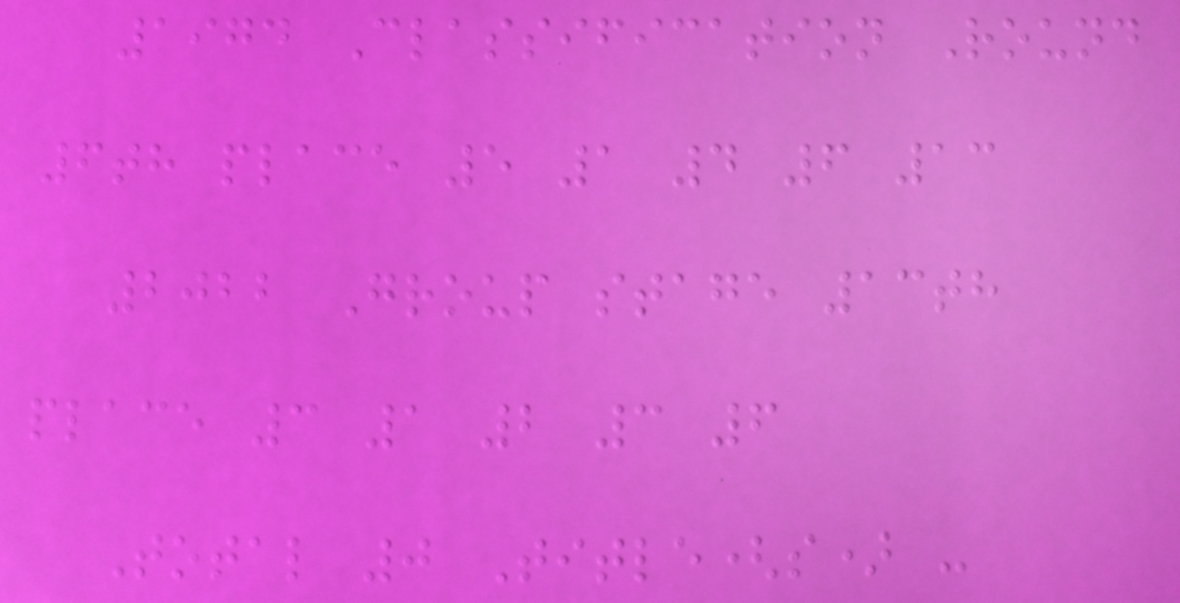1974 Classification Round
6th place 5 1 4 6 13
2022 Group stage 13th
place 3 1 2 3 6
Total 0 Title(s) -
